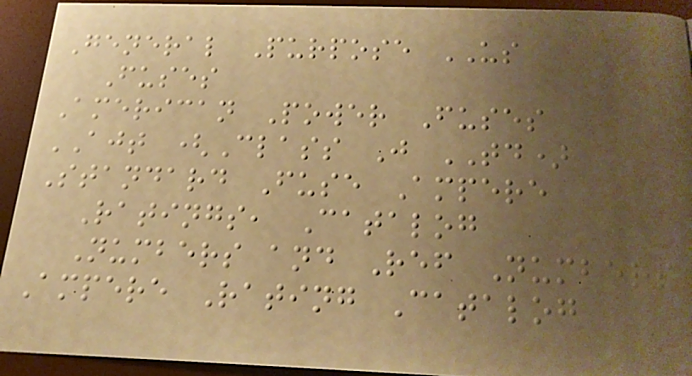General Purpose US
Fuses
American Power Fuses
AJT (Class J TD)
Standard Fuse Ampere
Ratings, Catalog
Numbers and Ref Numbers
Ampere Rating Catalog
